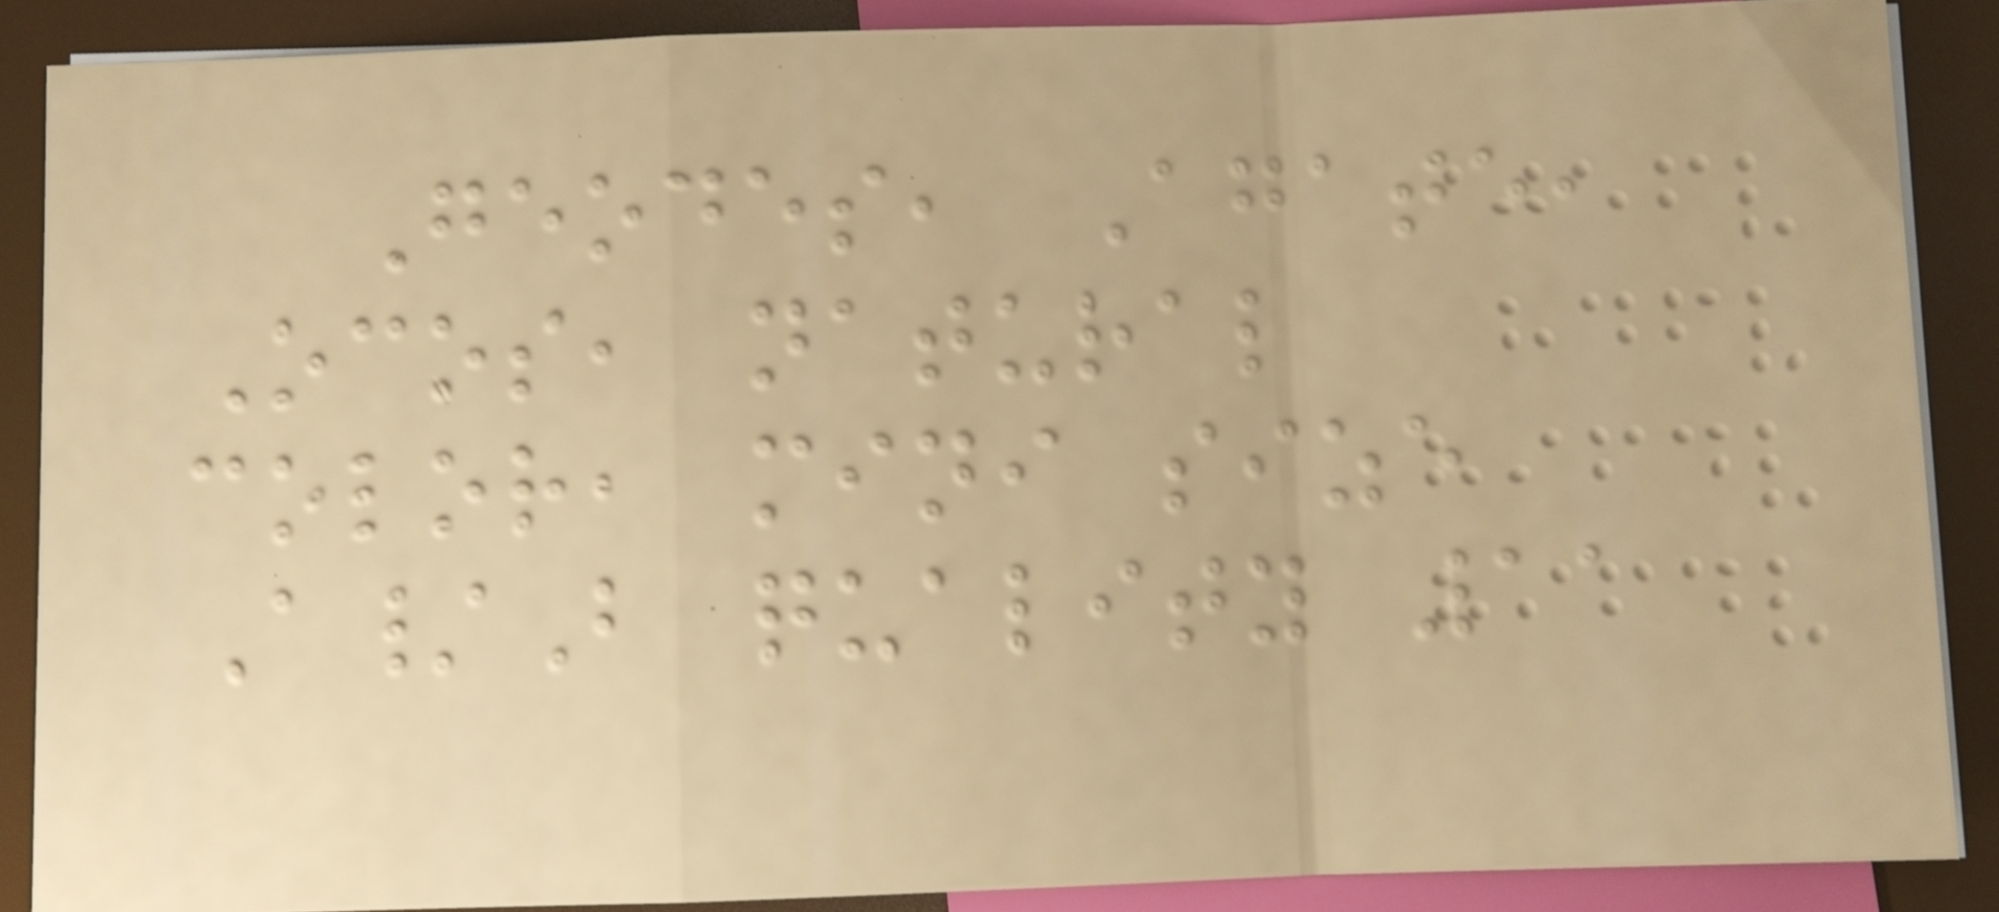Geodes, Agate,
Ocos, natural
color, mini size
A/B quality 11
